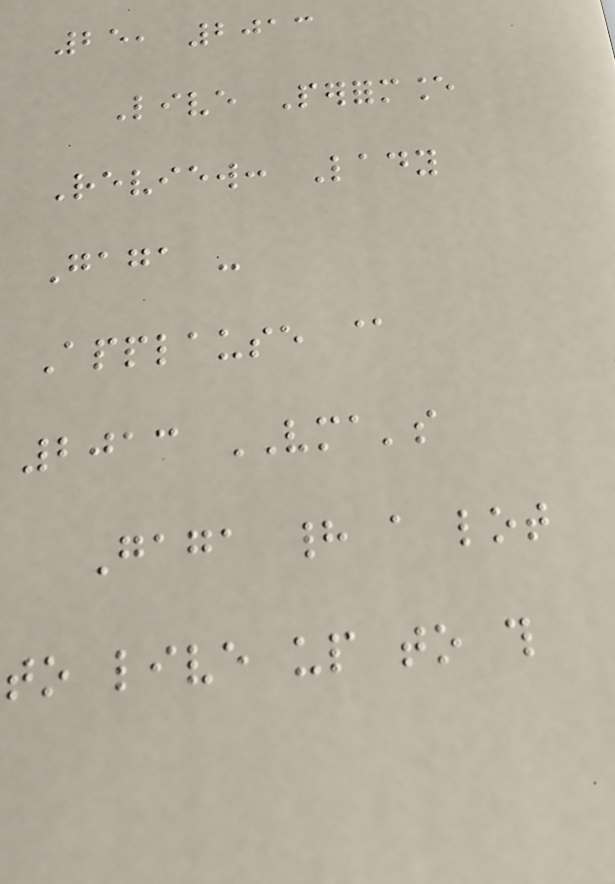25, 2013
Live Performance
Review: Lady
Gaga -
Applause @
2013 VMA's
Gaga had a lot
to live up to this
